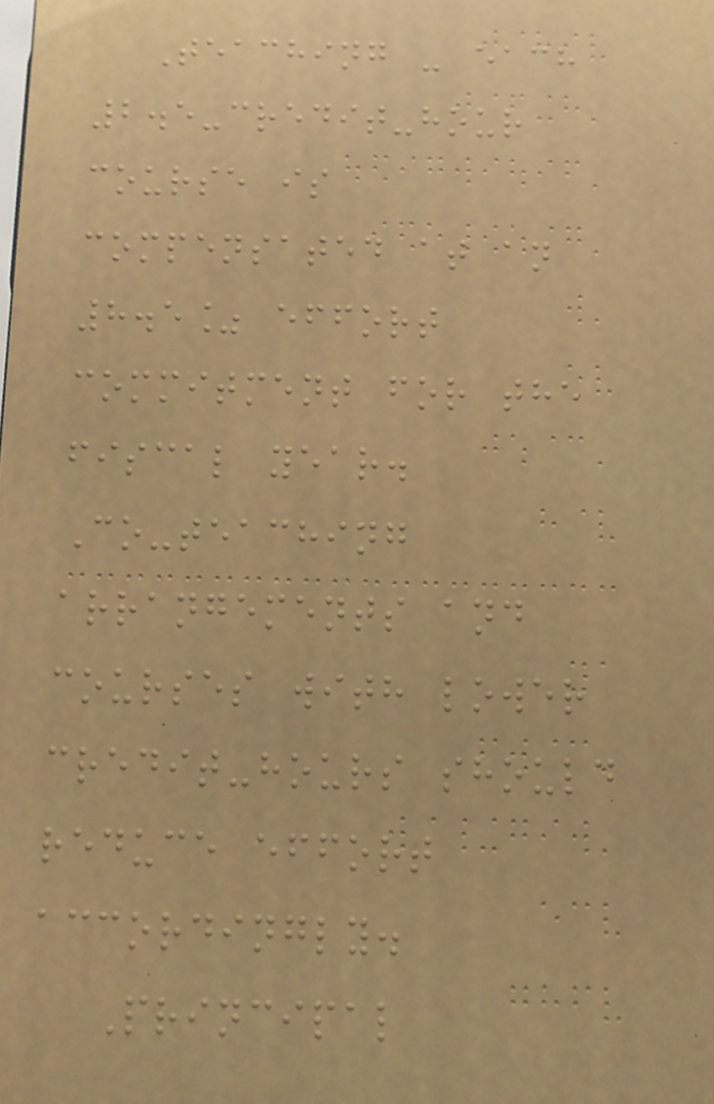Teaching - each
2.5-credit-hour
course is
compensated at an
8.5% effort
commitment for the
fiscal year.
Co-teaching
arrangements and
courses with lower
credit-hours should
reduce effort
accordingly.
Principal
